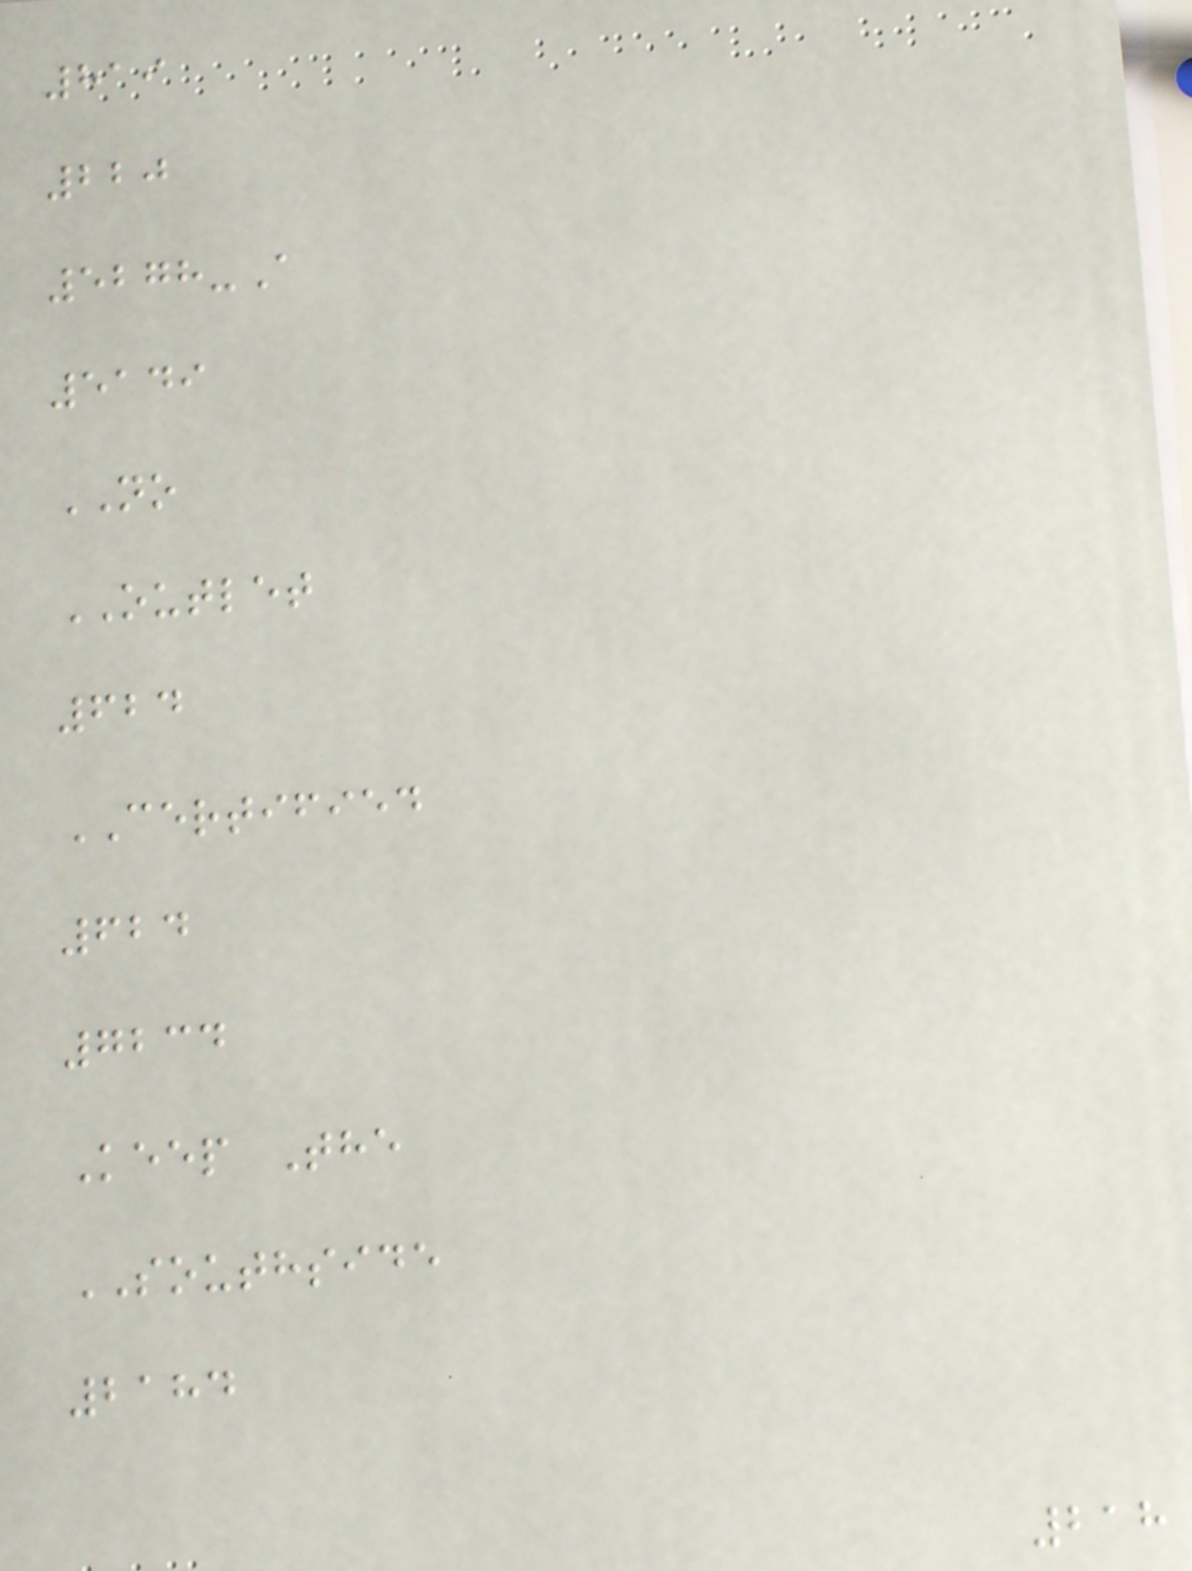819
220
5278-A
5149
NO
OUTLET
624
CERTIFIED
624
7234
Keep The
SOUTHSIDE
2184
218
